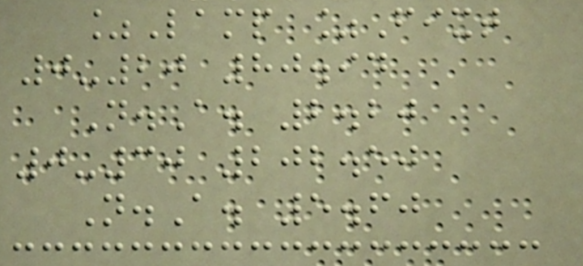%Lamp %Fixt
0-20 80.94
N.A. 2.20
0-30 202.50
N.A. 5.60
